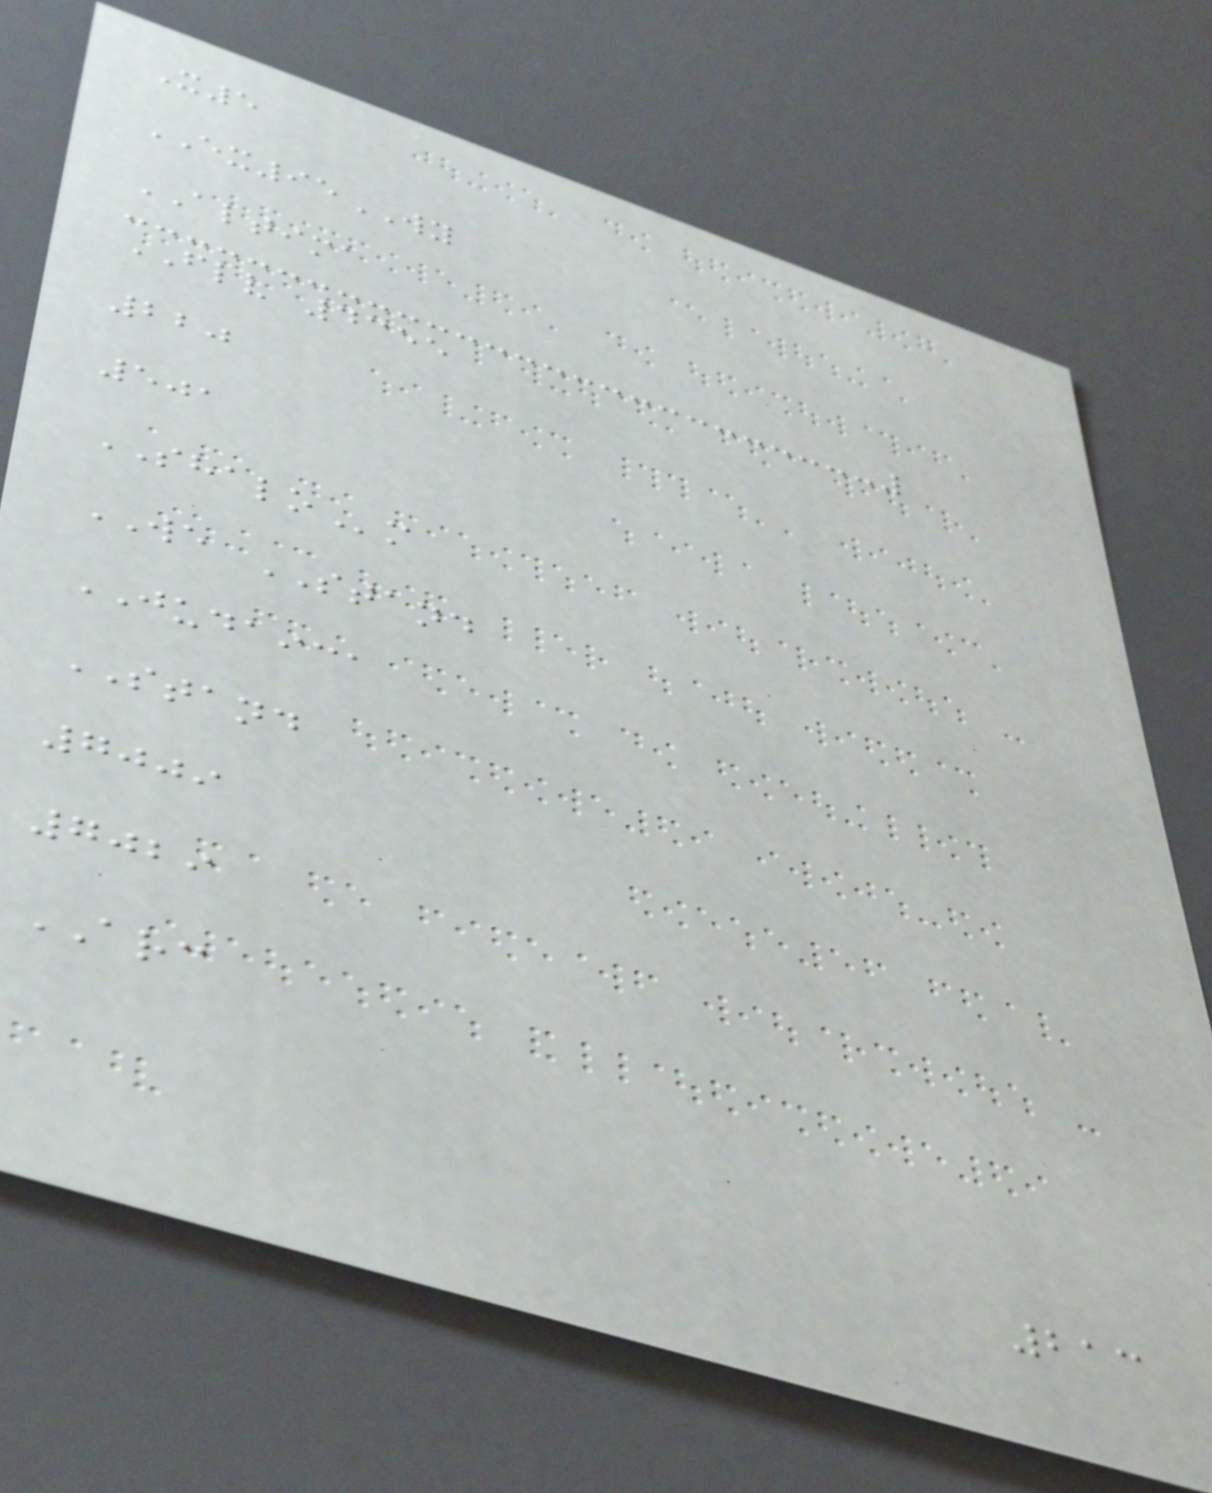X5
EX95WY
ALTIMA
FLV 4355
220
501
SHALOm
WE STAND
JUDAICA
STAND
7009
7029
ARC
213
